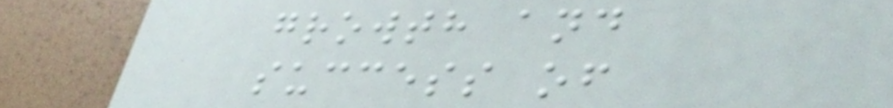growth and
success of
